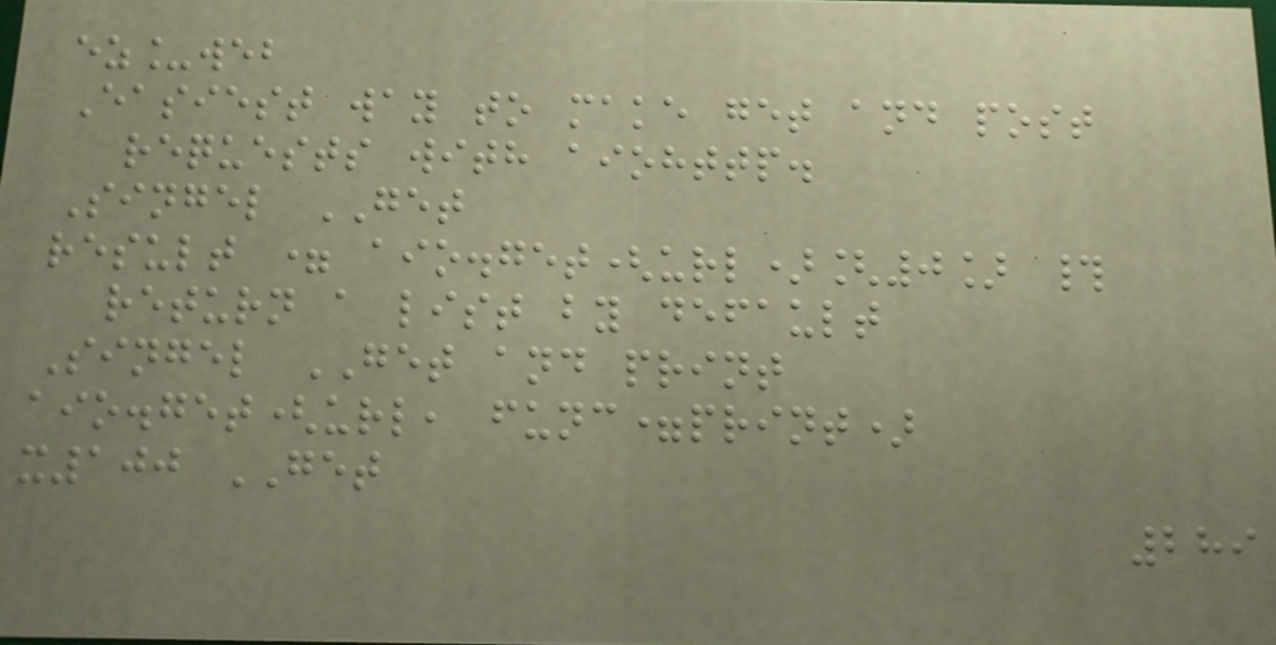ez_web
Easiest way to make get and post
requests with aiohttp.
Singel GET
result = aio.get(url)[0] #
return a list by default
Singel GET and print
aio.get(url, func=print)
x100 GET
289
